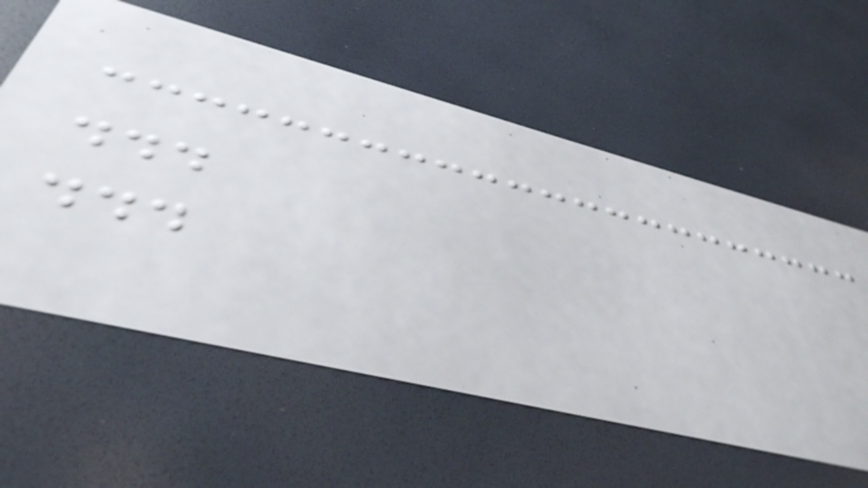...
...
